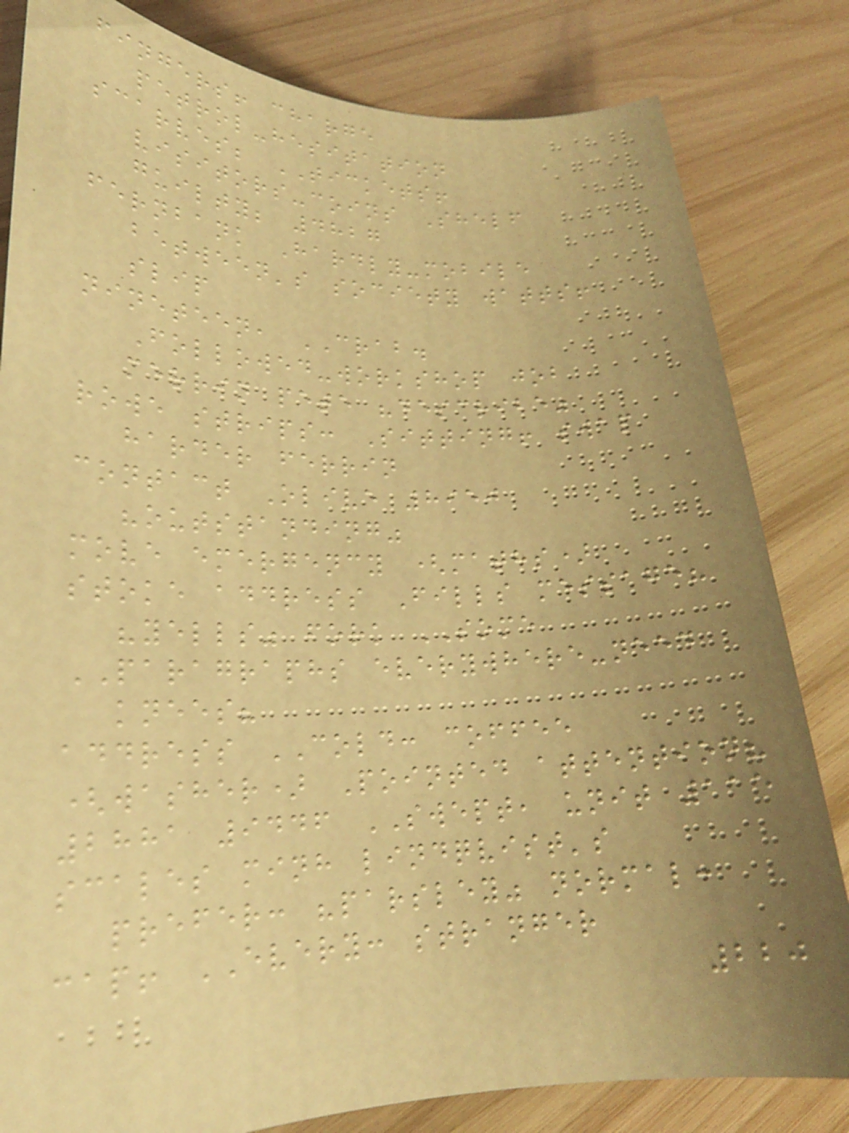fingers! charge
petrol-hesitation
scarves; TICKETS!
visitors-coins Shelf
guilty; 4827
fernbank Hardly-mobile
between's society watts!
slip
nineteen, CRAB.
Followed-workshop job
merrin pete "describe"
rowe strips: Sitting! swap
harder ferrin
contact Olive 8950
"outstanding"
move emergency (maths)
stoke address Fills message?
"yells" fork SOME
PARAGRAPHS everywhere-need
knees?
address COLD: coffee
(washer) Pointed attention?
2881 9446 SWEPT, unit 115
scales minh lindqvist's
prefer: "parsley" normal:
cap! EVERY: stranger
220
